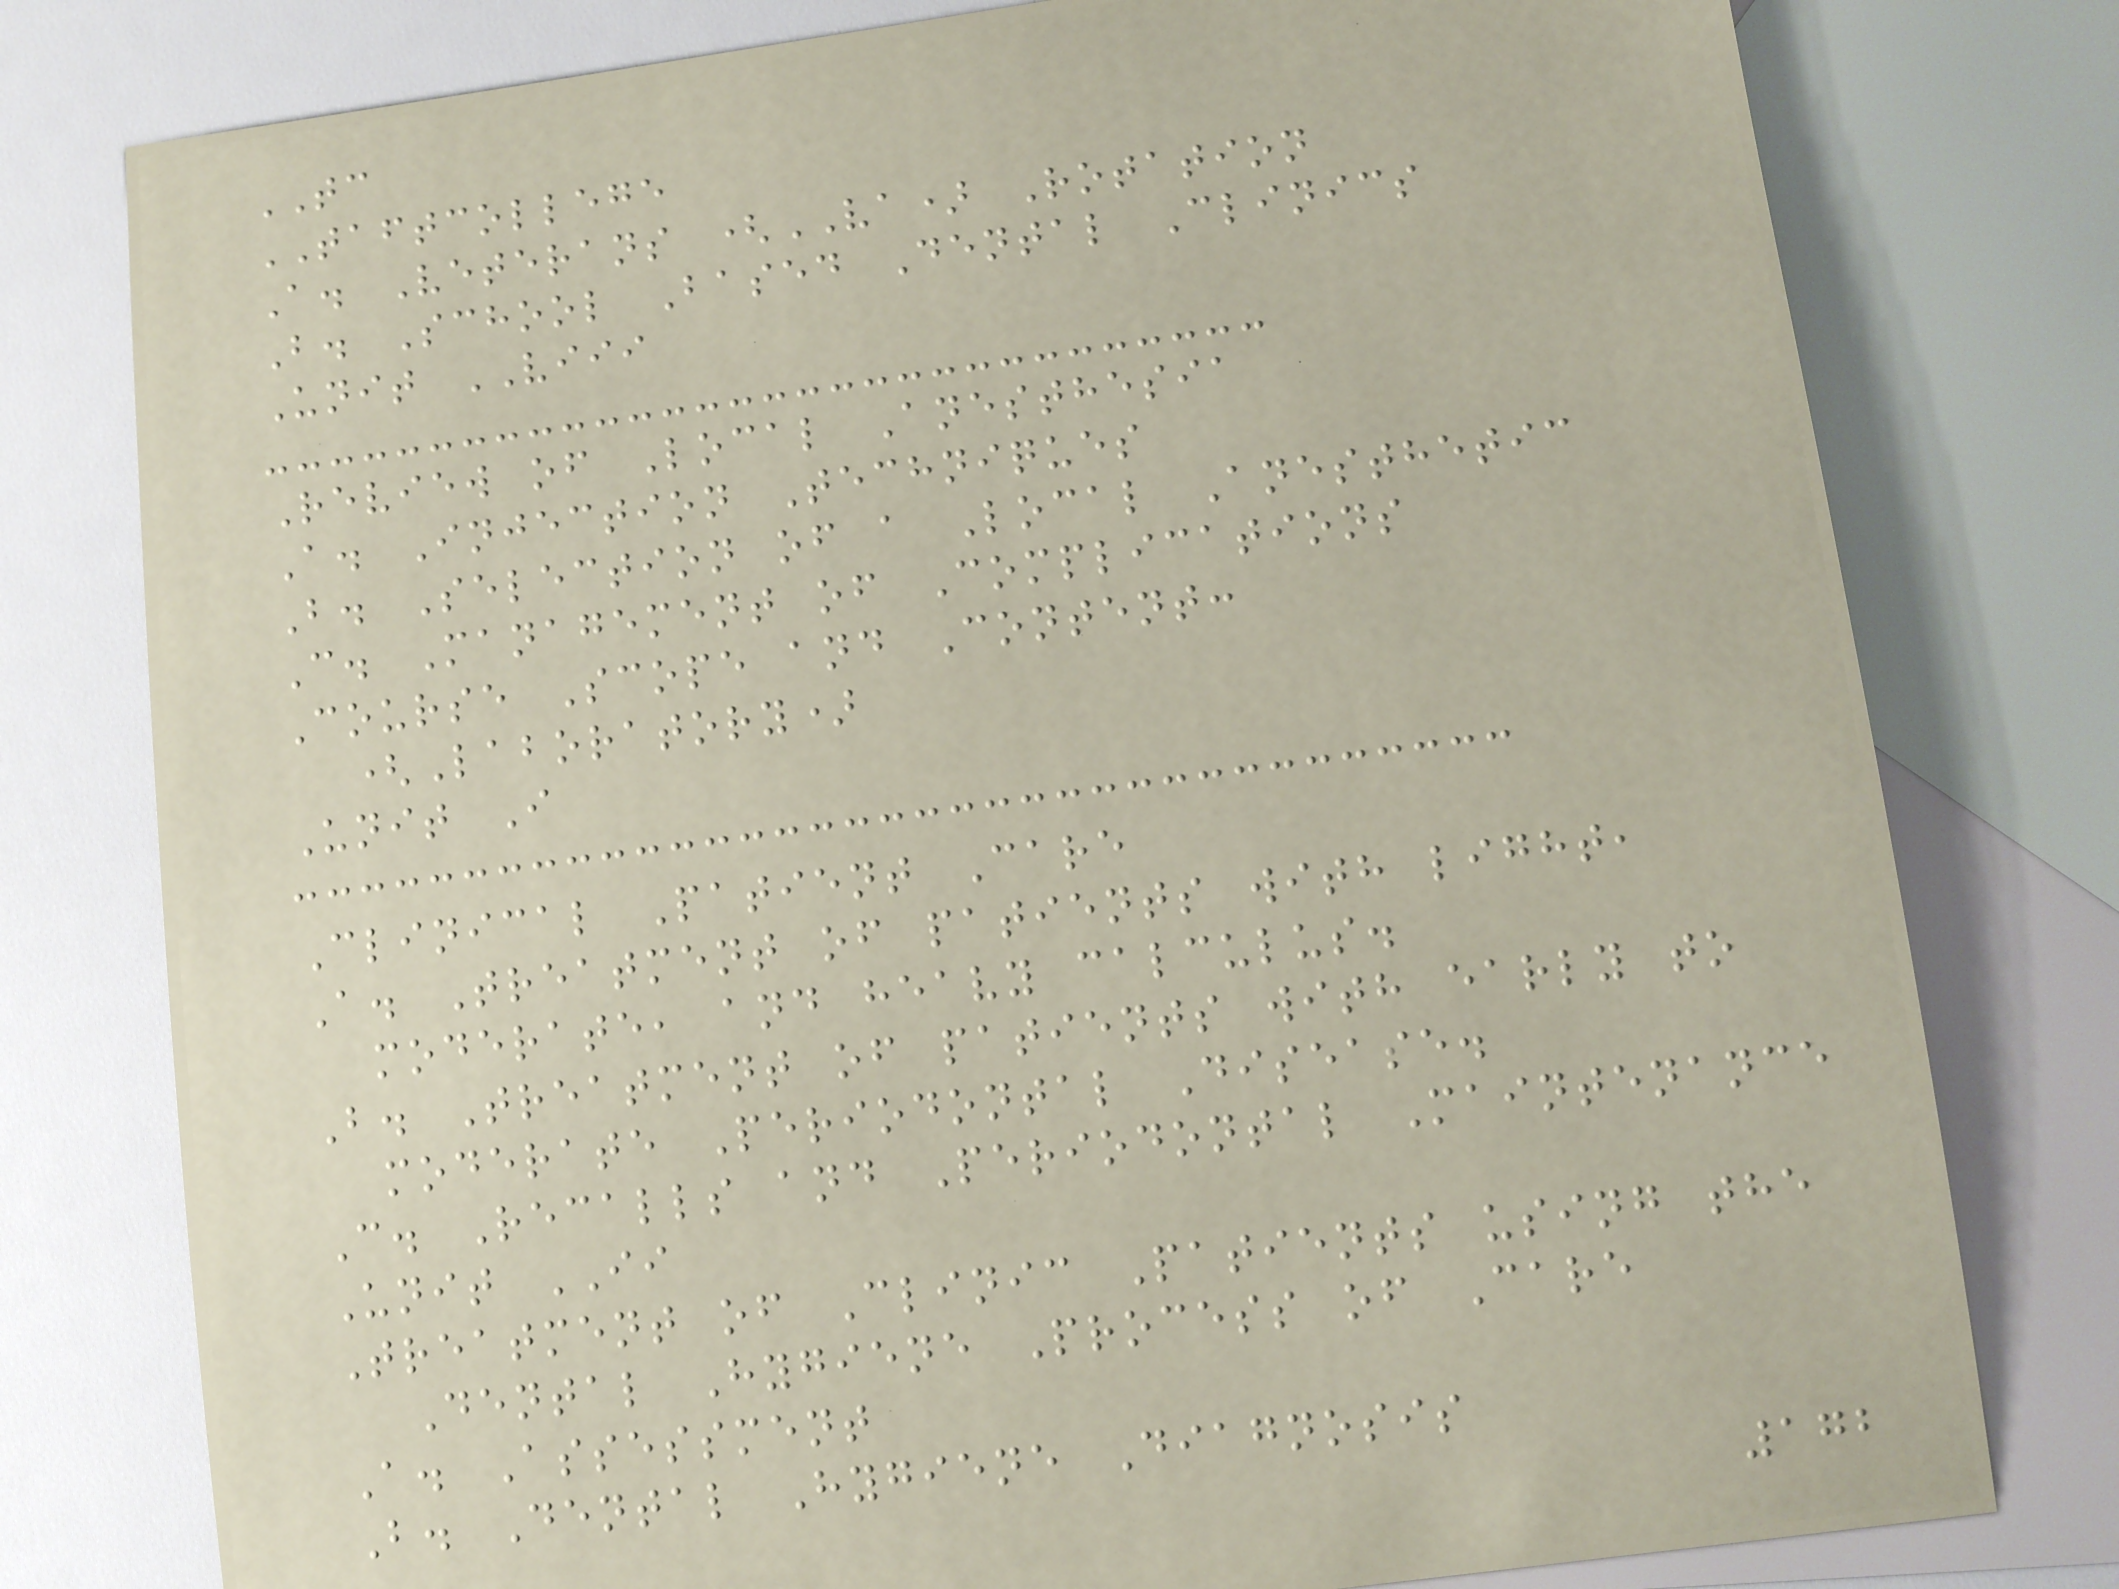TC
TAFTCOLLEGE
A. Veterans (VA) Rotation
B. School Based Dental Clinics
Unit VIII
Review of Local Anesthesia
A. Injection Techniques
B. Selection of a Local Anesthetic
C. Management of Complications
Course Scope and Content:
(Laboratory)
Unit I
Clinical Patient Care
A. Treatment of patients with light,
moderate, and heavy calculus.
B. Treatment of patients with early to
moderate Periodontal Disease.
C. Recalls and Periodontal Maintenance
Unit II
Treatment of Clinic Patients using the
Dental Hygiene Process of Care
A. Assessment
B. Dental Hygiene Diagnosis
172
